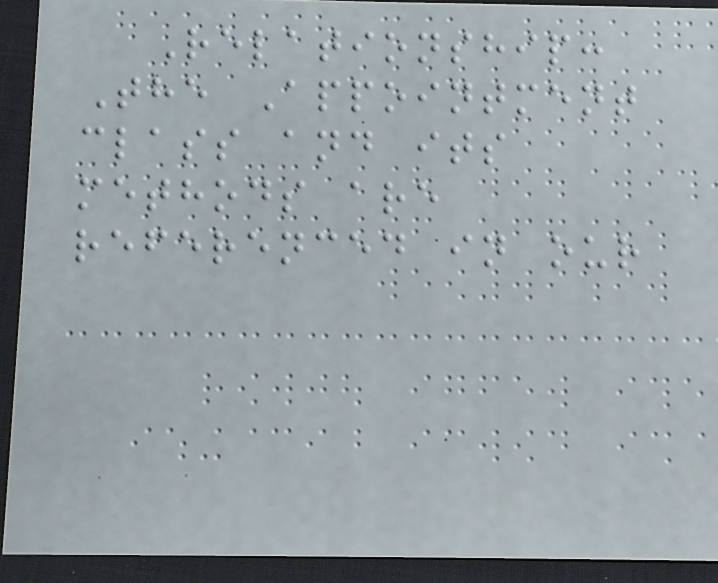Relationship:
The Appointment
class and its
methods are
referenced in our
